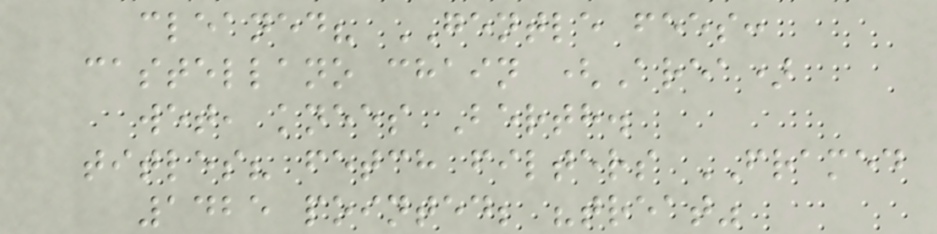cleaned? GENTLE fees:
castellano chain (Area)
wet, knees Berth.
titles? fetch filters FRAMED
1425 pointed; "treat"
